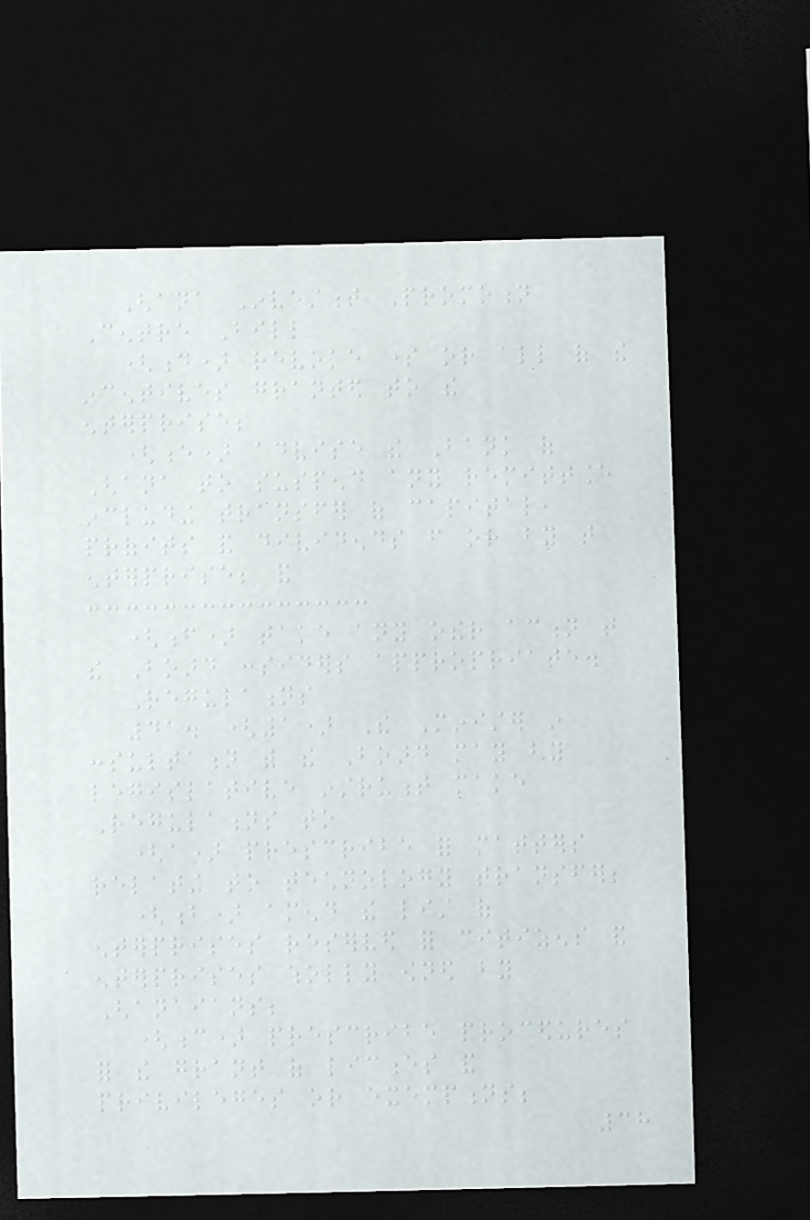Ghana Investment Promotion
Centre Bill
(d) revoke some or all of the
incentives granted to the
enterprise;
(e) advise the Bank of
Ghana to suspend any remittance
including transfer of capital,
profits and dividends from or by that
enterprise; and
(f) take any other action that
the Board considers appropriate.
Regulations
41. (1) The Minister in
consultation with the Board may by
legislative instrument make
Regulations to
(a) prescribe for matters
relating to technology transfer;
(b) amend the list of
enterprises reserved for citizens and
enterprises wholly owned by
Ghanaians;
(c) prescribe procedures
for the grant of licences and
privileges or exemptions;
38
